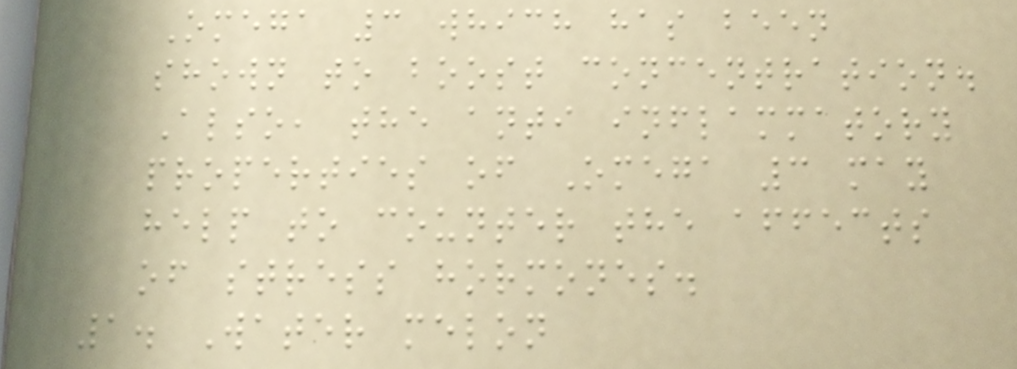Omega 3 which has been
shown to boost concentration.
Also, the anti inflammatory
properties of Omega 3 may
help to counter the affects
of stress hormones.
1. Water melon
